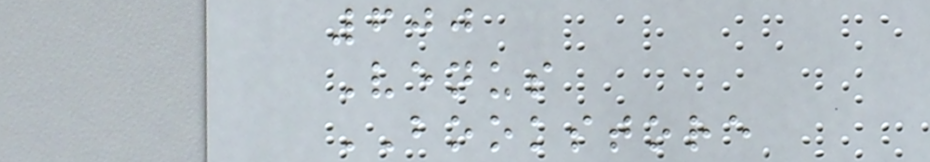600
Venus
BOOKSTORE
